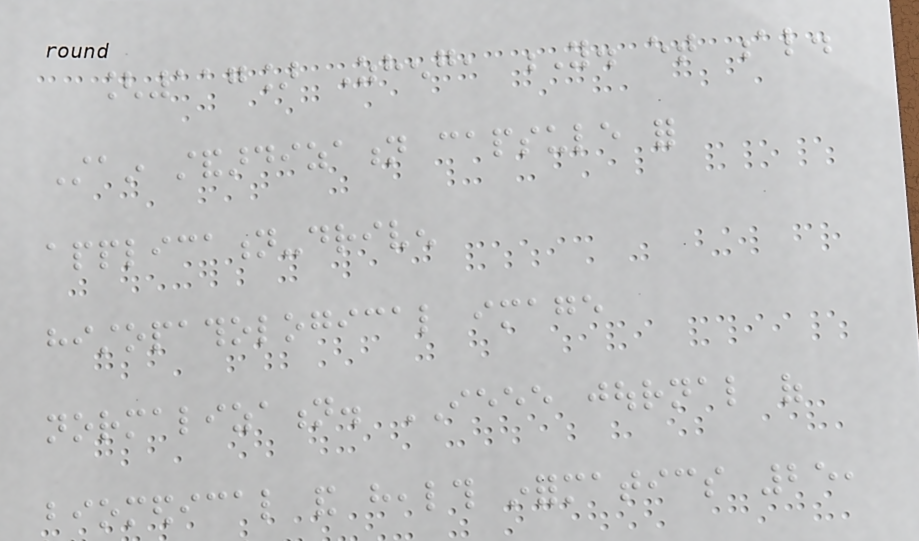[117] Zheng, Y. et al.
Stain standardization capsule for
application-driven
histopathological image
normalization. IEEE journal of
biomedical and health informatics 25,
